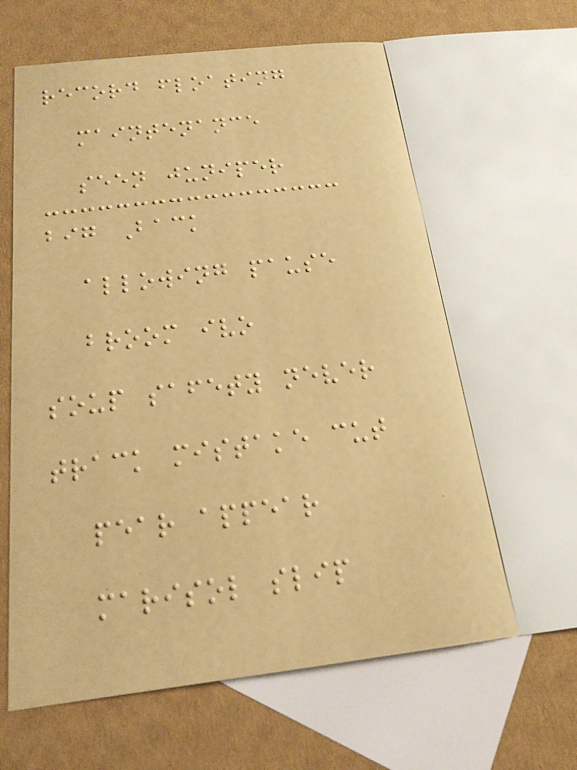record floating
maintenance
seen juniper
big Back
allowing pause
broom ivo
soup safety never
track mistake cut
pear appear
marisol slip
